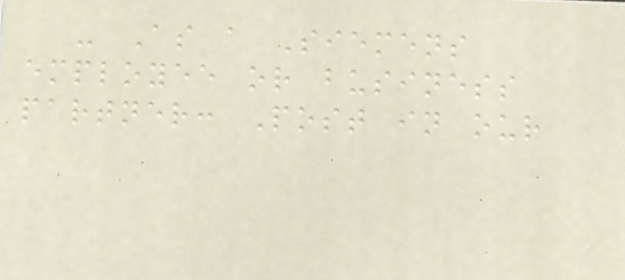- As a Siemens
employee or business
partner: Post in our
